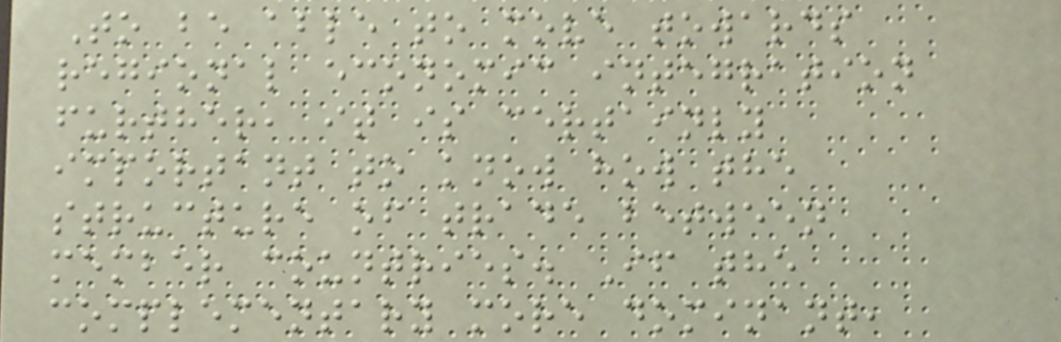To be able to move towards
regional economic integration
further, it is certainly
important to know how the
structure of trade between
member countries. If the
complementary more dominant,
